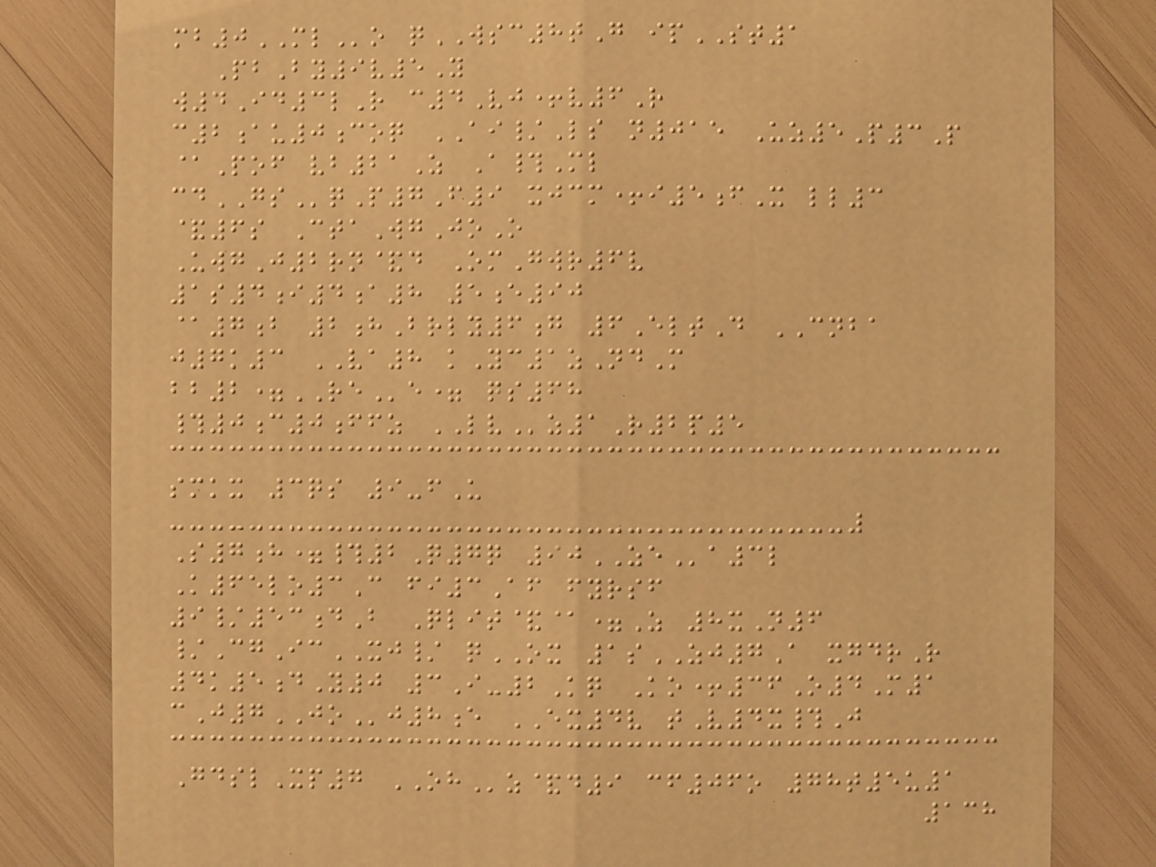mb0MLo qWSC8tG ipST1
PbBy9v5Y
w4Id3lR c4Vj+v6R
c2au0coq AI/Ls n015 Uz5P3P
@Pof vb21Z A#Ml
cdGSqP7F9 xjcm+i5fX ll3
&6s CtaWgJoO
UwgJ2rn&d OmGwr6v
1s4i4a8 5e90
@7b 2hBrly6g 6EltD CNBA
j7k3 VA8 kYc1zNdM
bb2=REe= qs68
#0c0ffz LVz1R2p5
smkx 3qs 9-fU
S7h=#2Q7q 90ZEa3l
K65lo3C fi3Af fyrsf
9/53dB Qlit&@=Z 8xN6
/CgIcXJ/ qOX 1sZJ7A xgdrR
4k5dY0 3I-2Kq Ko+36O4M1
cJ7JOj8e EX4v tV4x#J
GdslXp7 OHz&d9 cf06o 78t5u1
138
